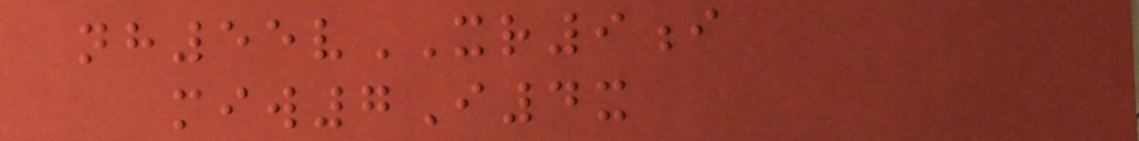nh55vXR9i
miw7I4x
